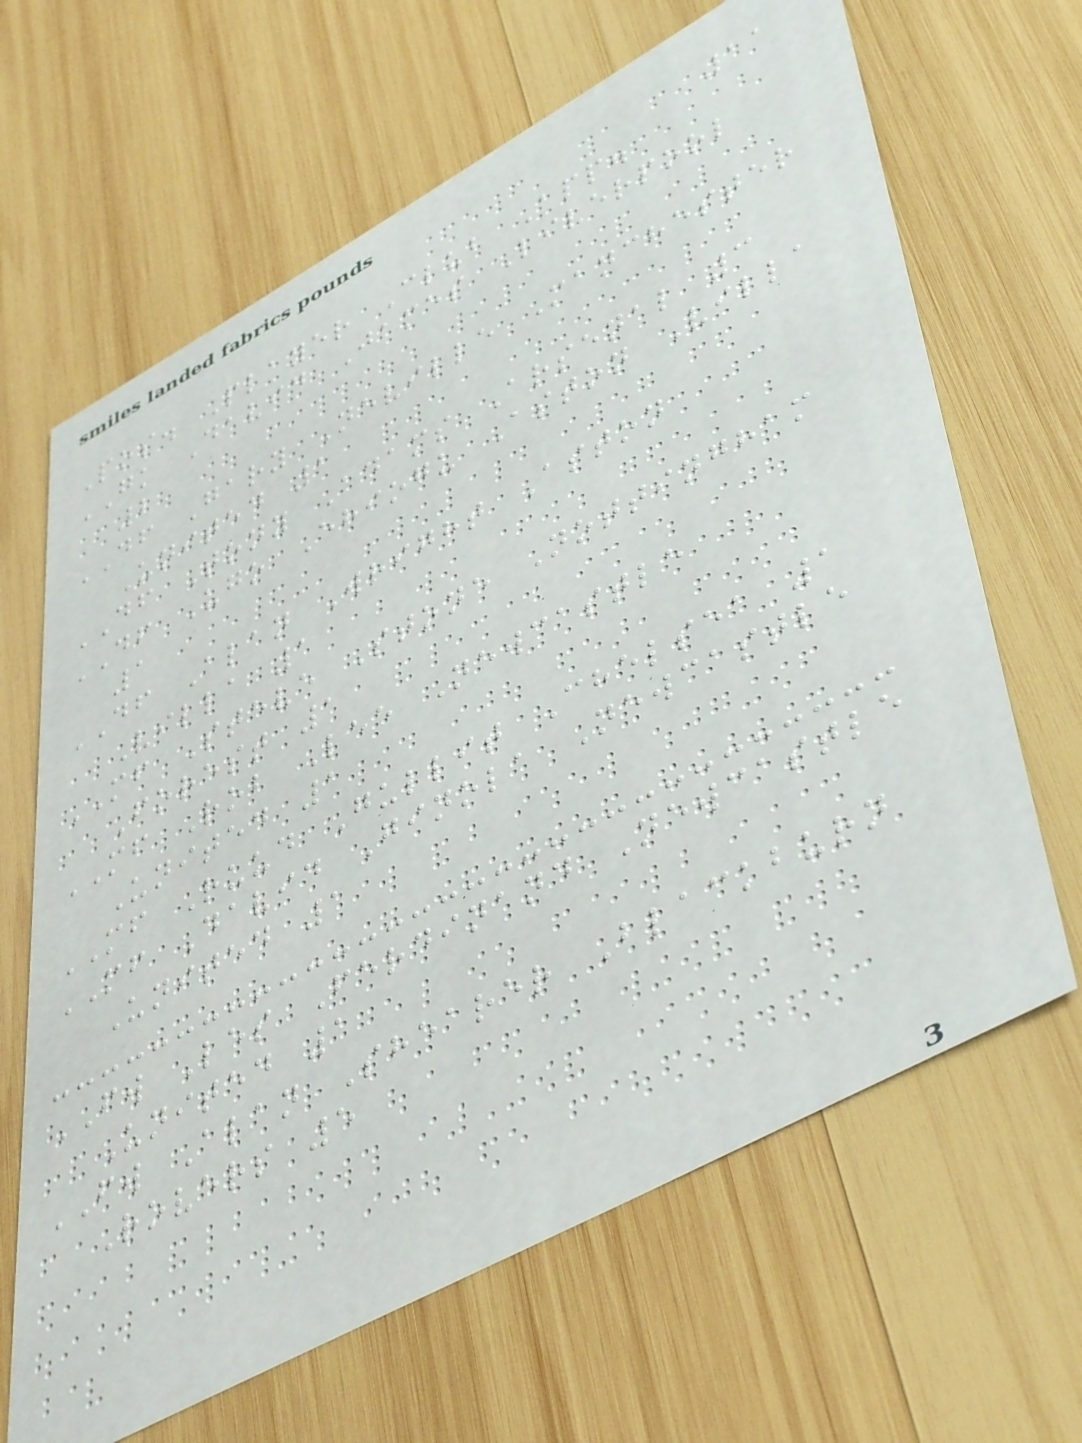11
Pos. Player Club App.
GK David James Liverpool
2
DF Gary Neville Manchester
United 1
DF Tony Adams Arsenal 3
DF Ugo Ehiogu Aston Villa
1
DF Alan Wright Aston
Villa 1
MF Steve Stone Nottingham
Forest 1
MF Rob Lee Newcastle
United 1
MF Ruud Gullit Chelsea 1
MF David Ginola Newcastle
United 1
FW Les Ferdinand Newcastle
United 1
FW Alan Shearer Blackburn
Rovers 5
